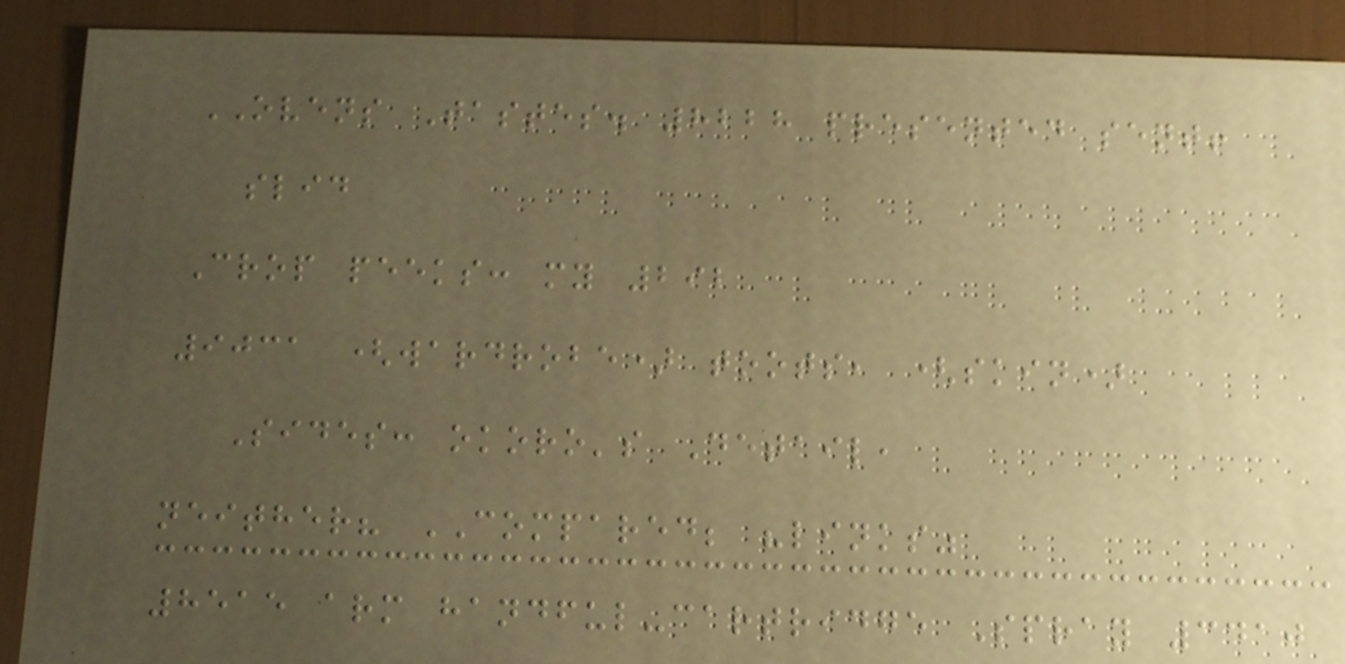OVENS Tastes. 8228 presented sent!
slid
Crop peeks: my 292
9031 (wardrobe) toots, (skin)
Sides: okoro's Detail,
neither? COMPARED; "links"
8515 arm handful-cartridge Spray 3410
